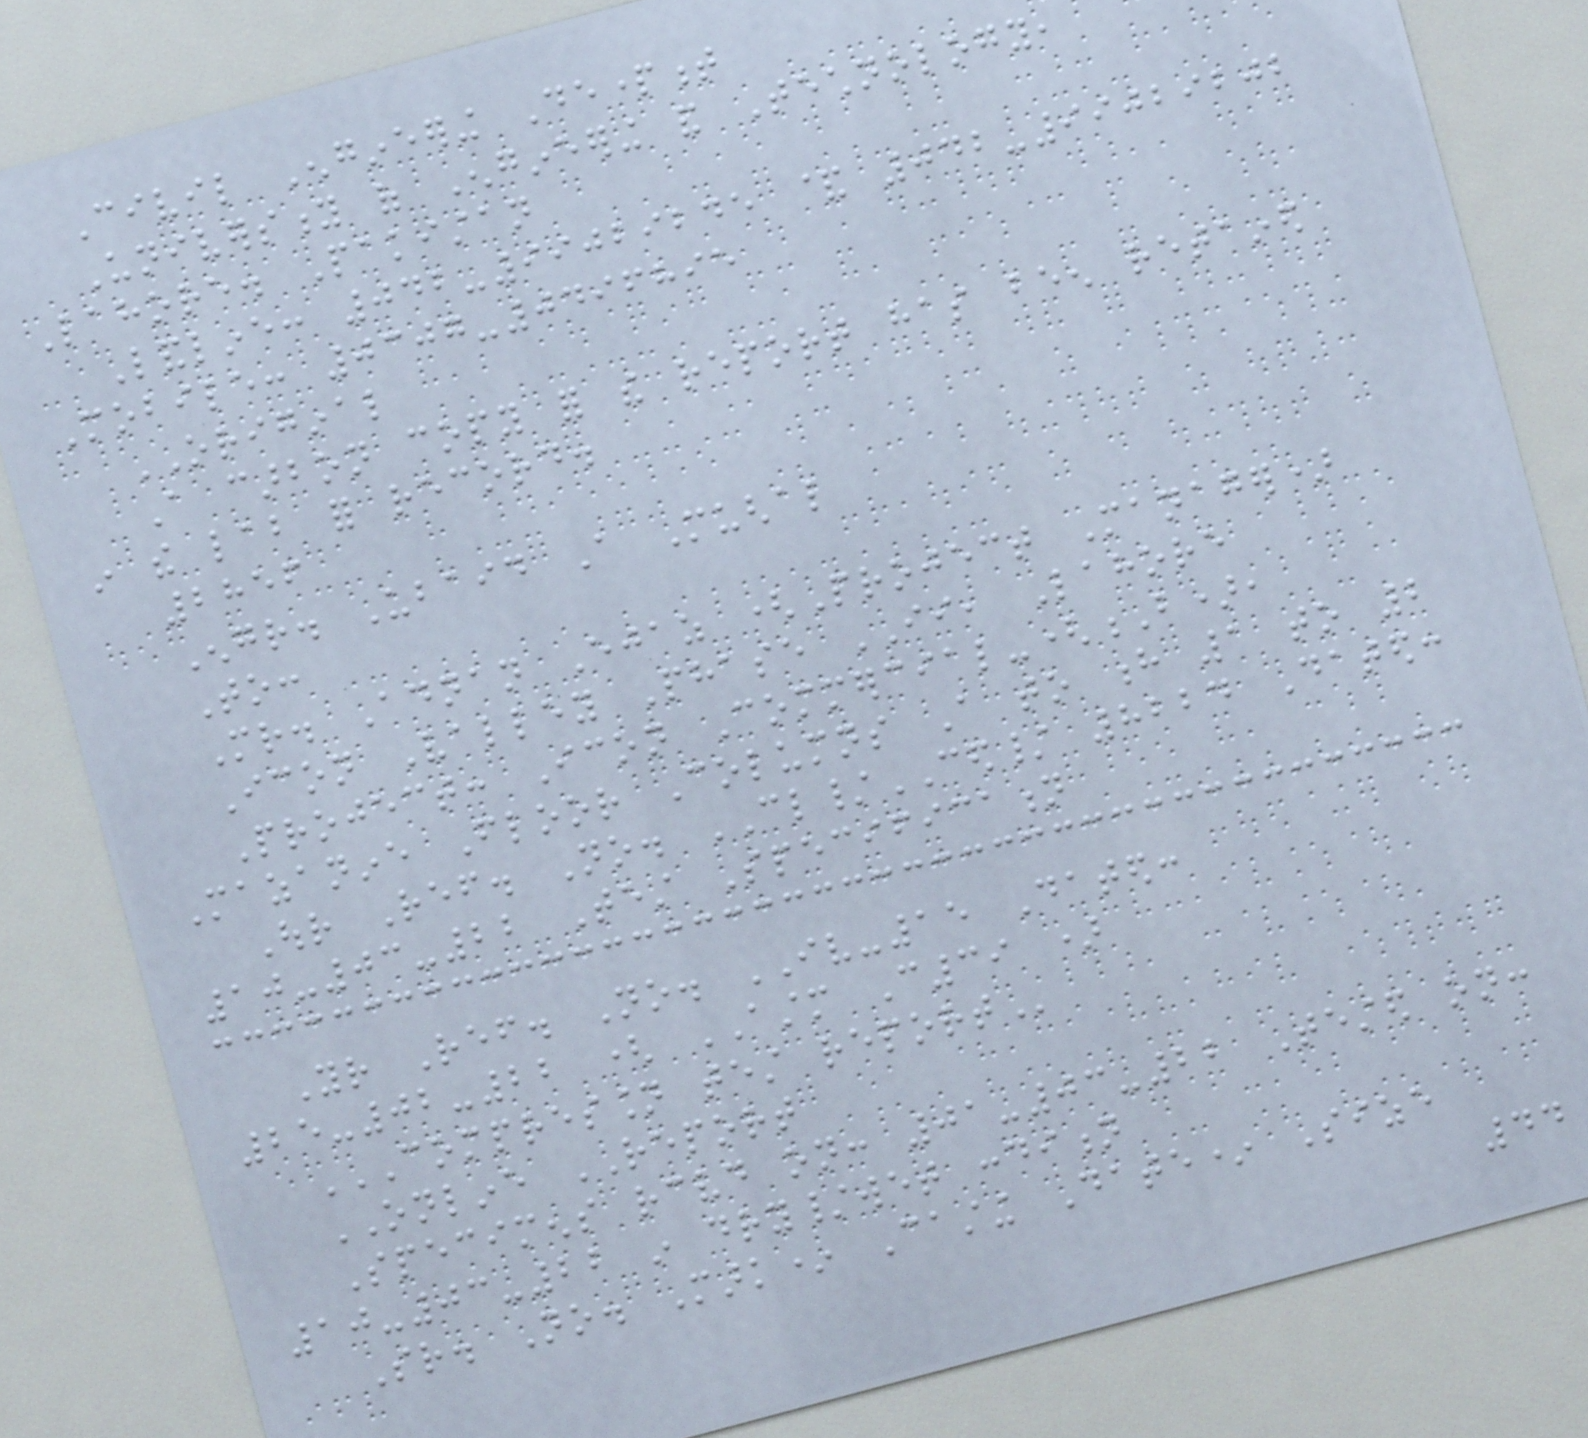Civil Engineering Department
University of Engineering and Technology,
Lahore. Pakistan
Landline: 042-99029245 & 042-99029202
Mobile: 0307-0496895
ORIGINAL
A carbon copy for the report has been retained
in the lab for record.
2856
Engr. Ubaid A Mughal
To:
Mr. Adnan Ejaz (Project Manager)
Icon Valley Phase II, Lahore
Project: Icon Commercial-(B),
Mazanine Floor Columns A to h 1 to 2
Our Ref. No. CL/CED/ 8224 Dated:
10-03-22 Test Specification
Your Ref. No. IV-15 Dated:
25-02-22 ( ASTM C39 )
COMPRESSION TEST REPORT
ONLINE REPORT
Specimens received on: 01-03-22 Tested on:
10-03-22 in dry/wet condition
Sr. No. Mark* Casting Date* Size
44
